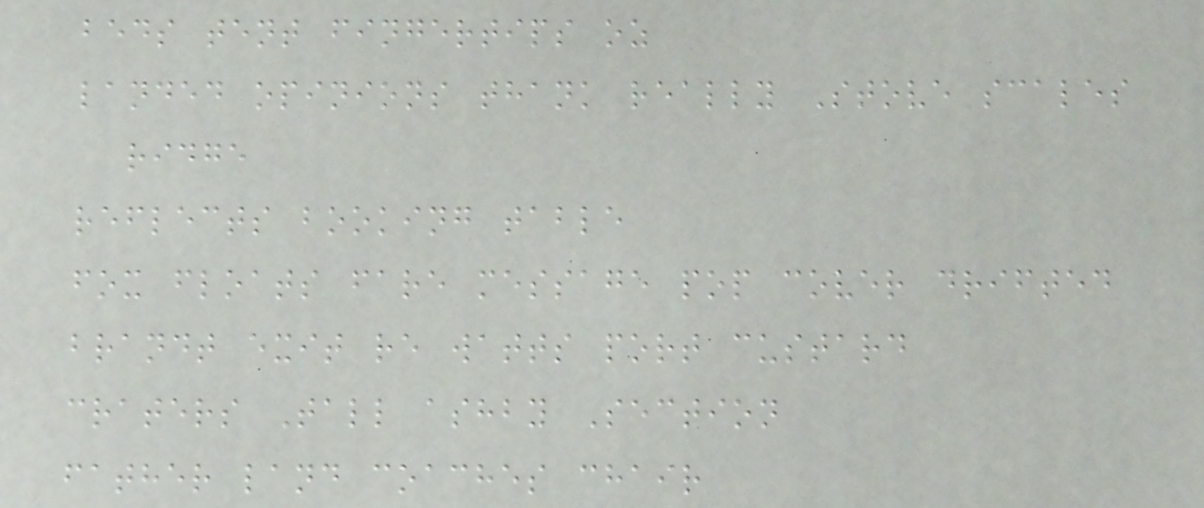beds tent fingertips oz
landed opinions thank really Stove scales
ridge
reflects booking table
fox floats fare message pop cover drifted
brandt exit re watts port custard
craters Tall ashby Section
father land coaches chair
